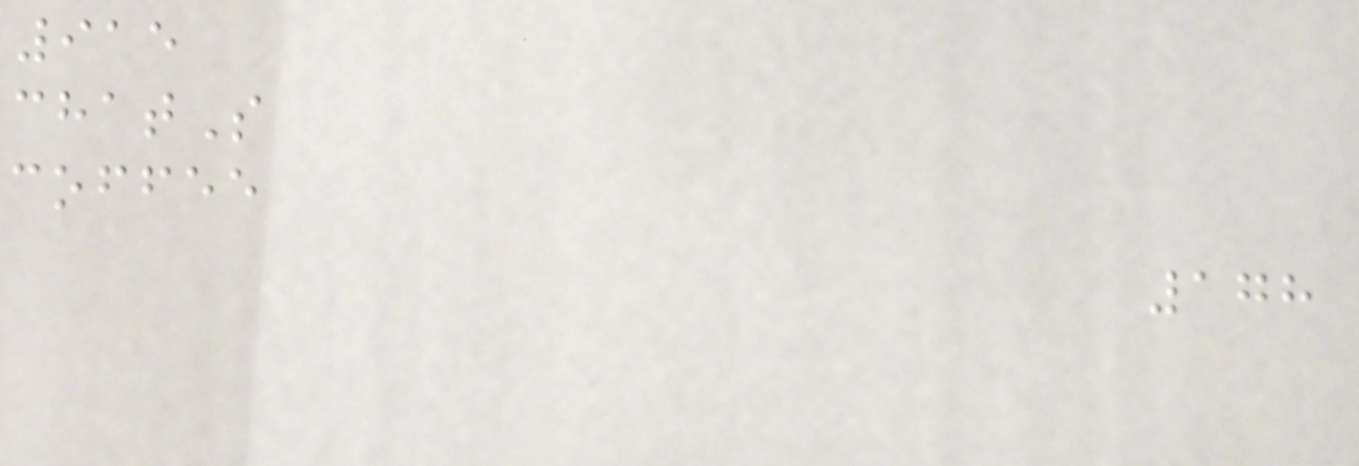915
chatS
coffee
178
